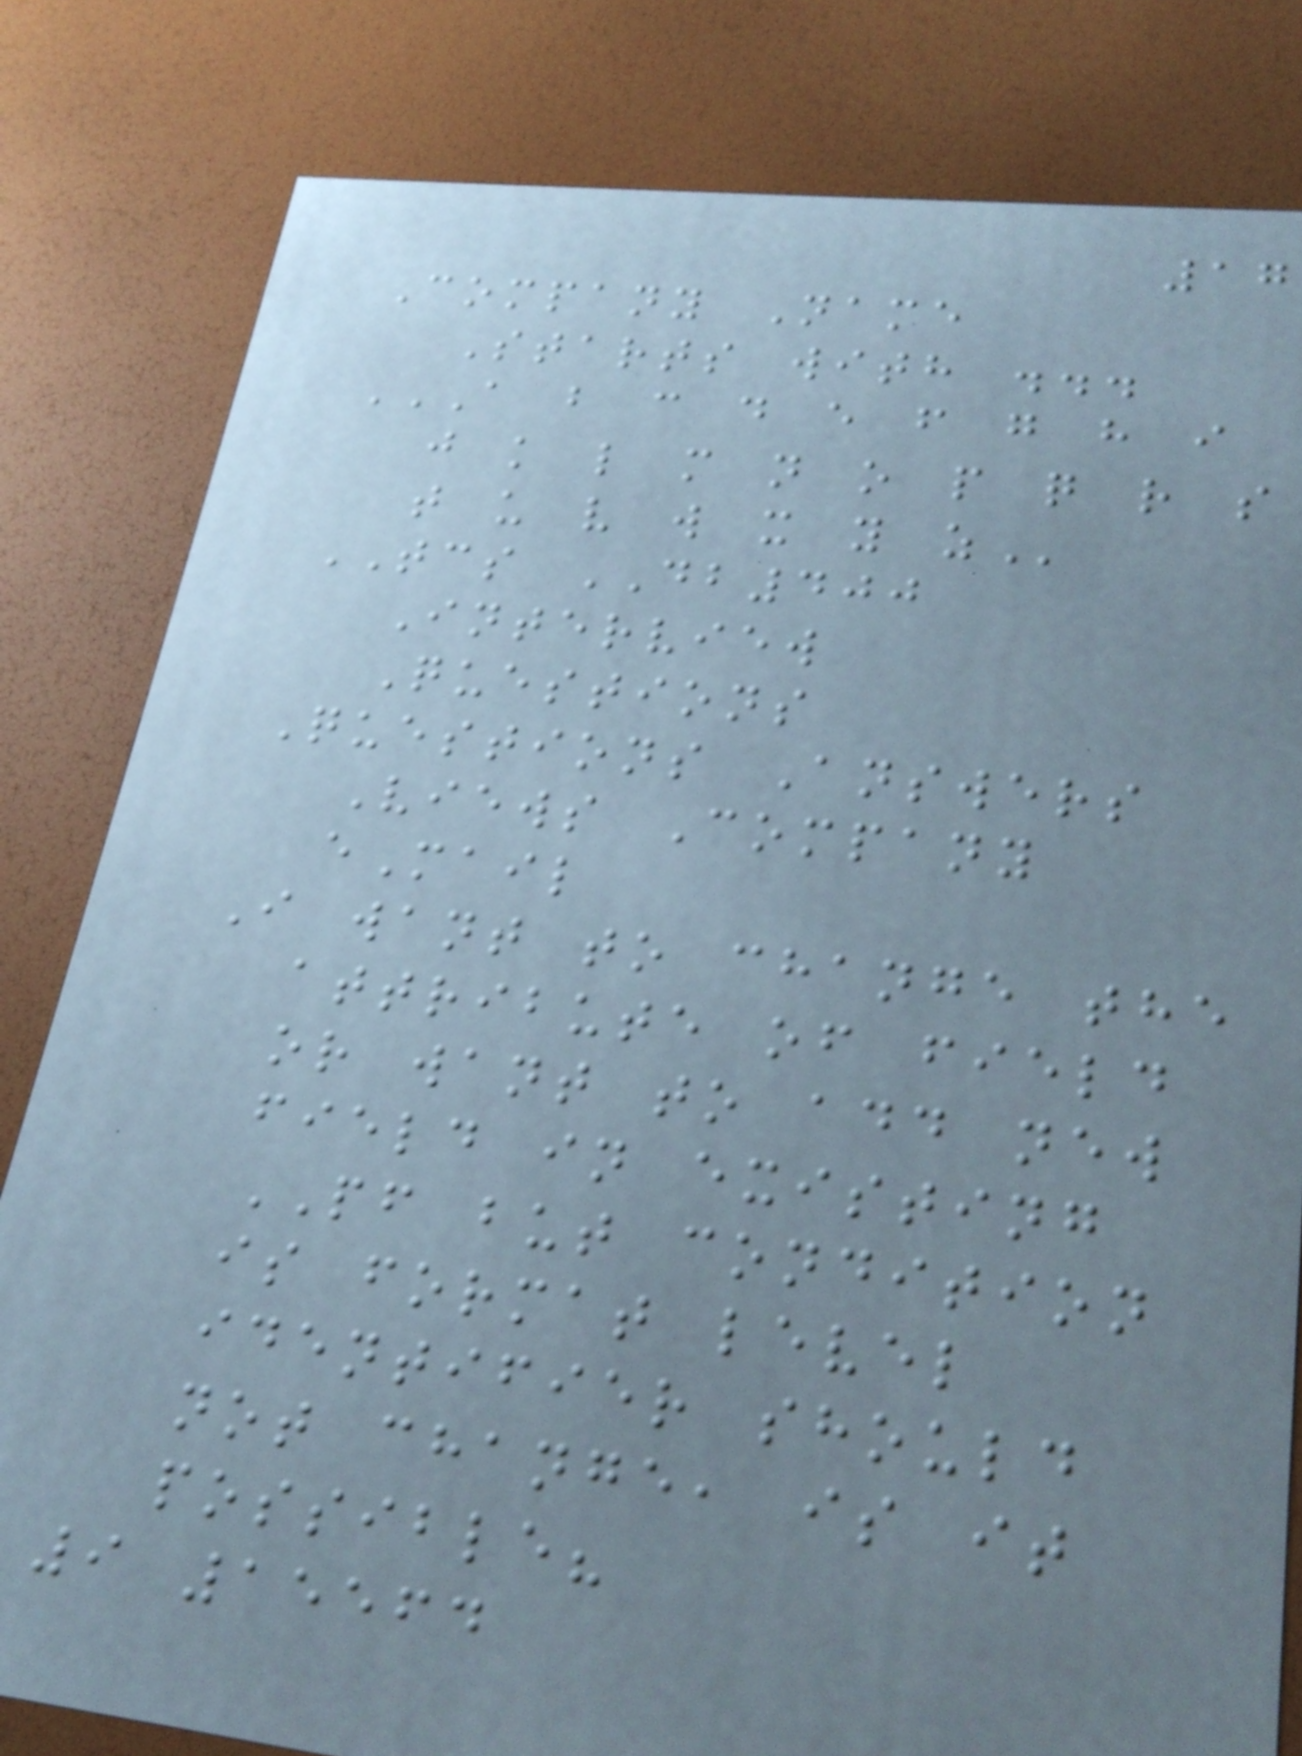17
Company Name
Starts with ...
A B C D E F G H I
J K L M N O P Q R S
T U V W X Y Z
TCS DB400
Interview
Questions
Questions Answers
Views Company
eMail
I want to change the
attribute of field
or want to add new
field in existing
PF but condition
is format level
identifier should
not change, is it
possible?
9 15564
